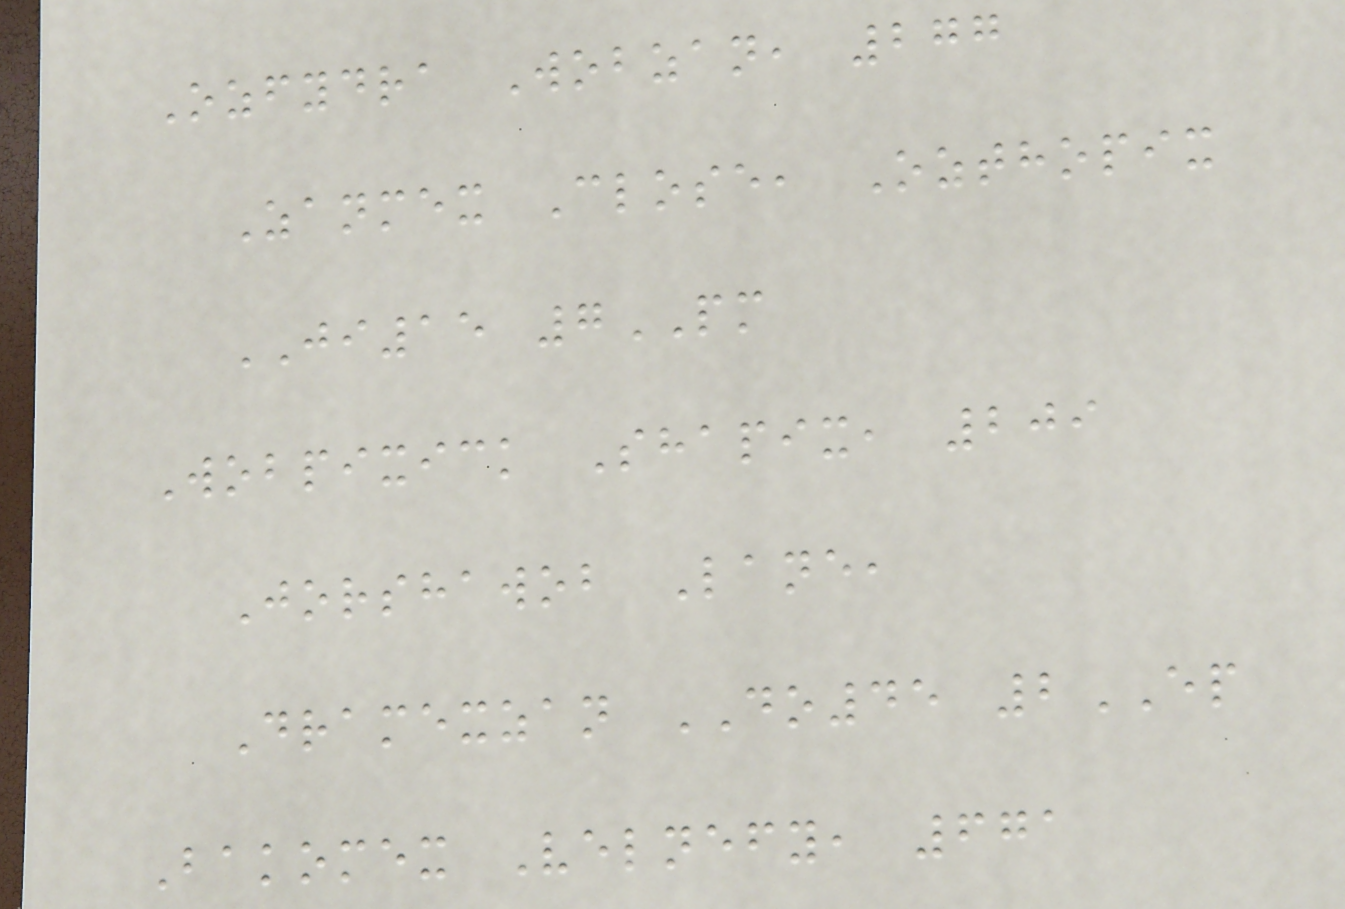Ozfydra Wobzan, 277
Zanmex Close, Ozthopix
JI15 7PM
Wobpixick Shapix, 209
Jorshawob Lane,
Dramexzan DO45 2EP
Bakomex Velnefy, 671
